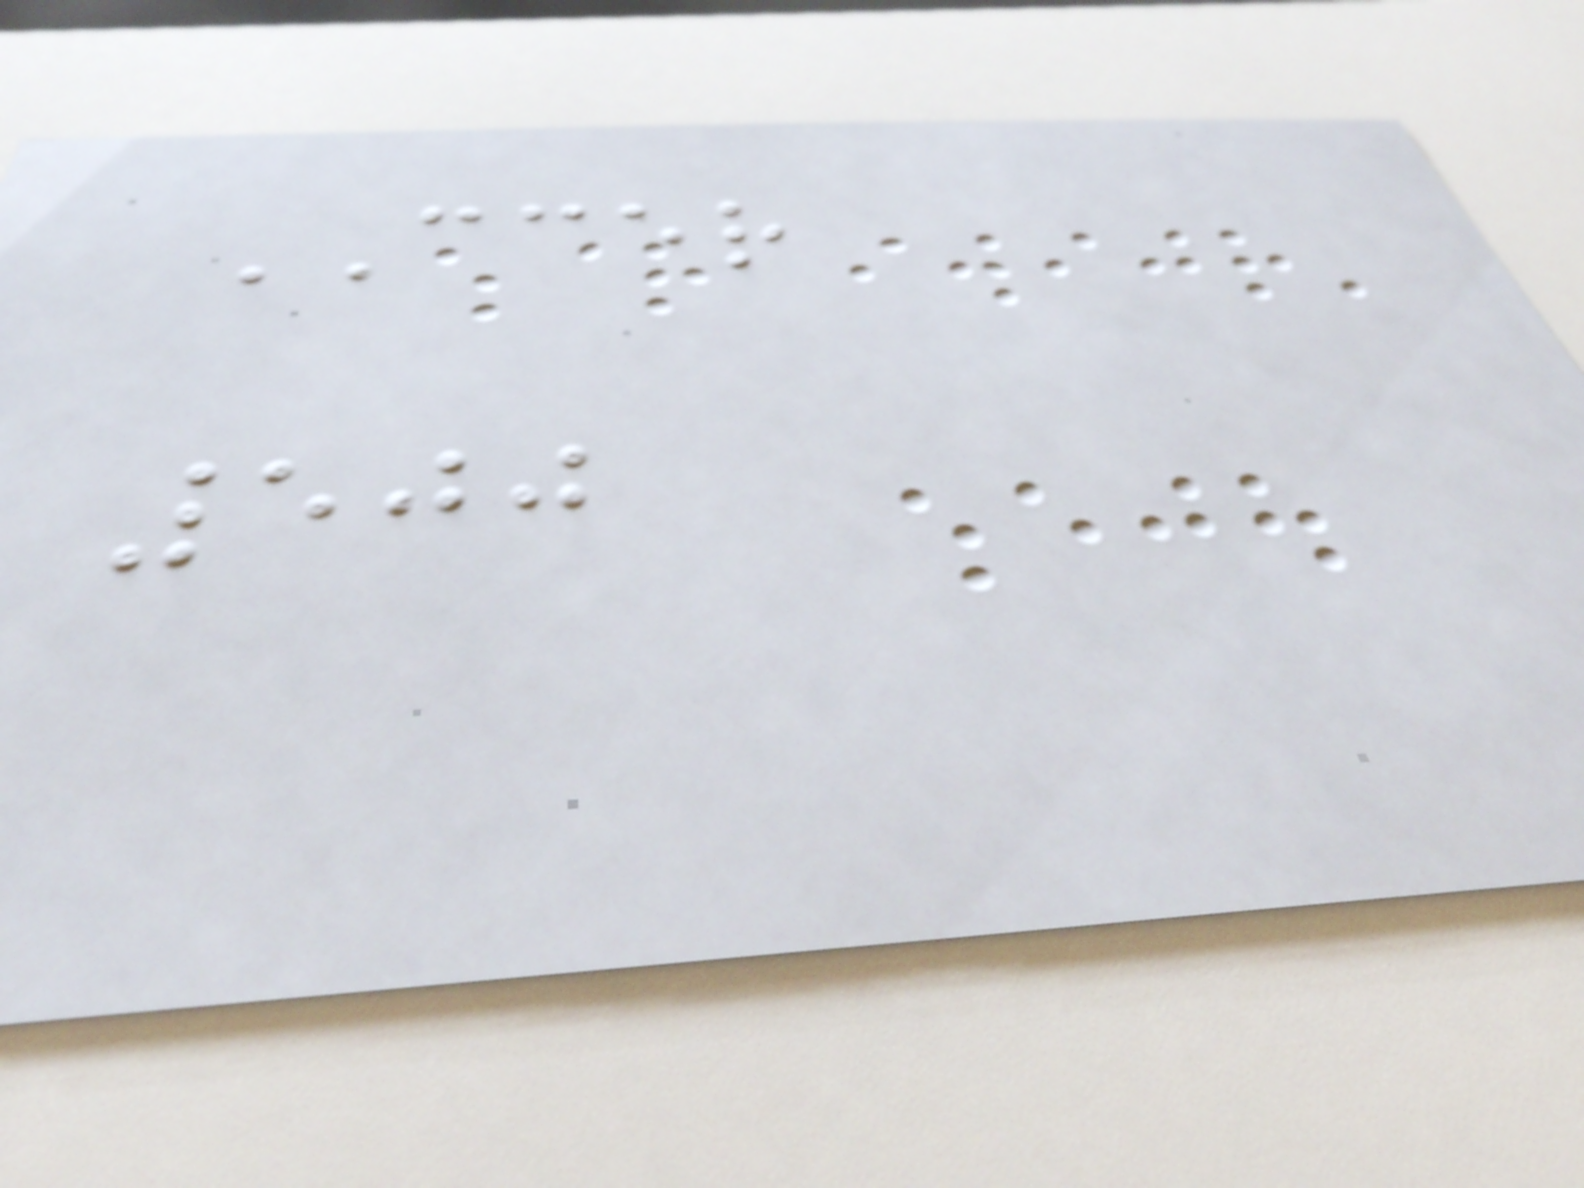CCER
500
